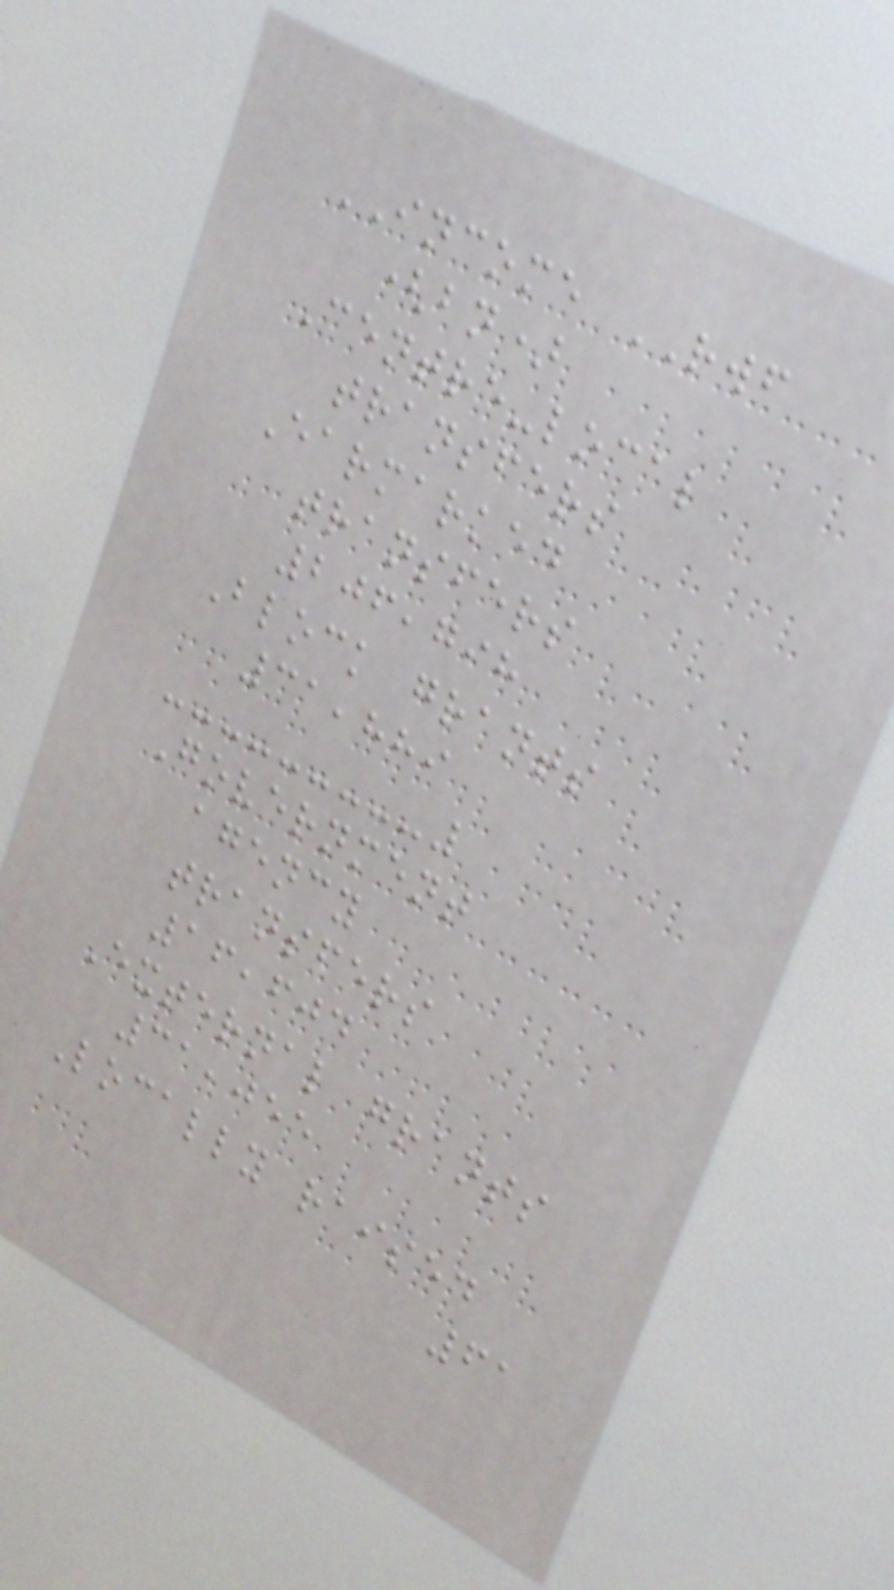INCOME RWF
(bn)
Centre-local
transfers
Earmarked
transfers
206,798
Block grants
31,889
Government
agency
transfers
16,604
External grants
31,055
Locally raised
61
